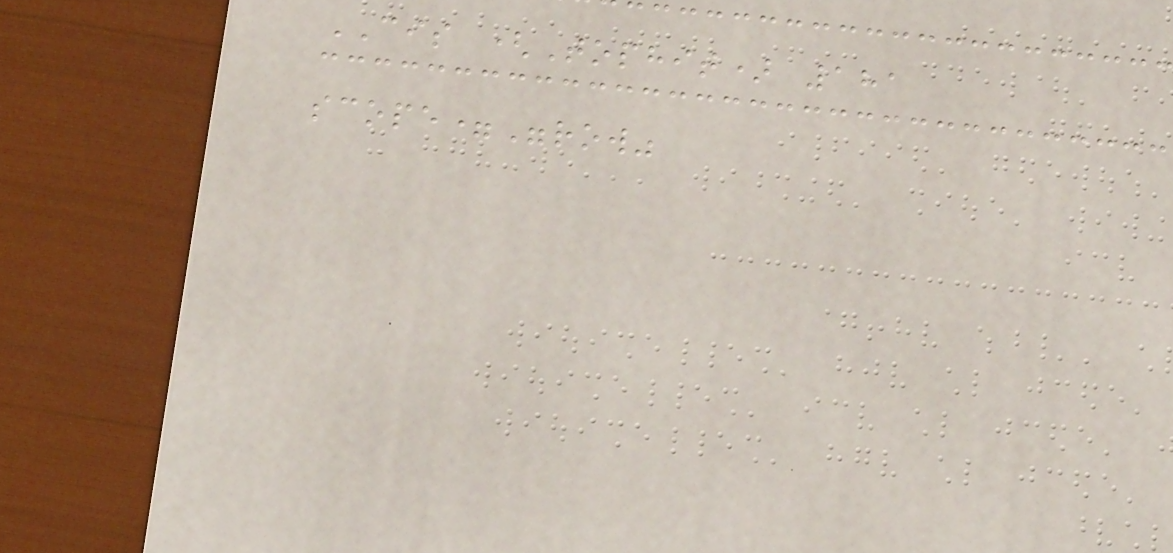CIS (Tophit) 181
scope="row"
